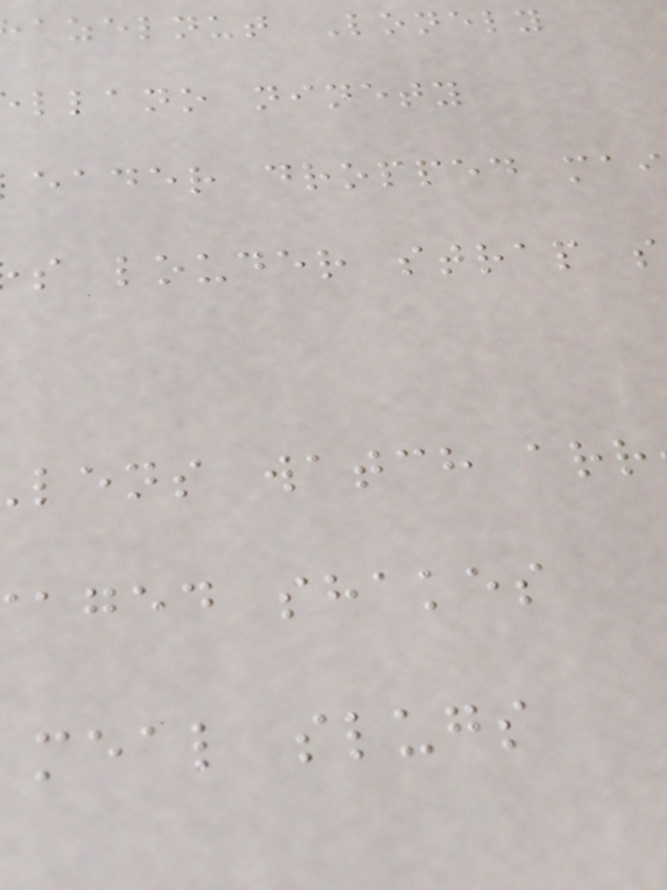azelnut Lonely
llano ninety
eader dropped ma
s louder strap s
lens watch arr
aged shakes
meal slugs
